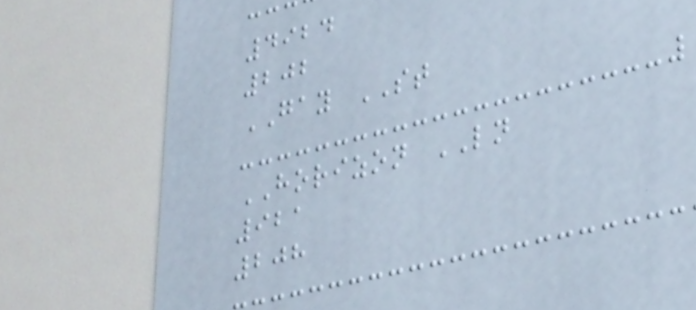4924
202
GAY ST
HORIZON LN
921
208
